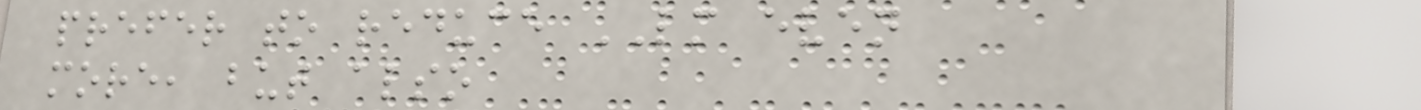prefer to reduce LM even
more, but also
